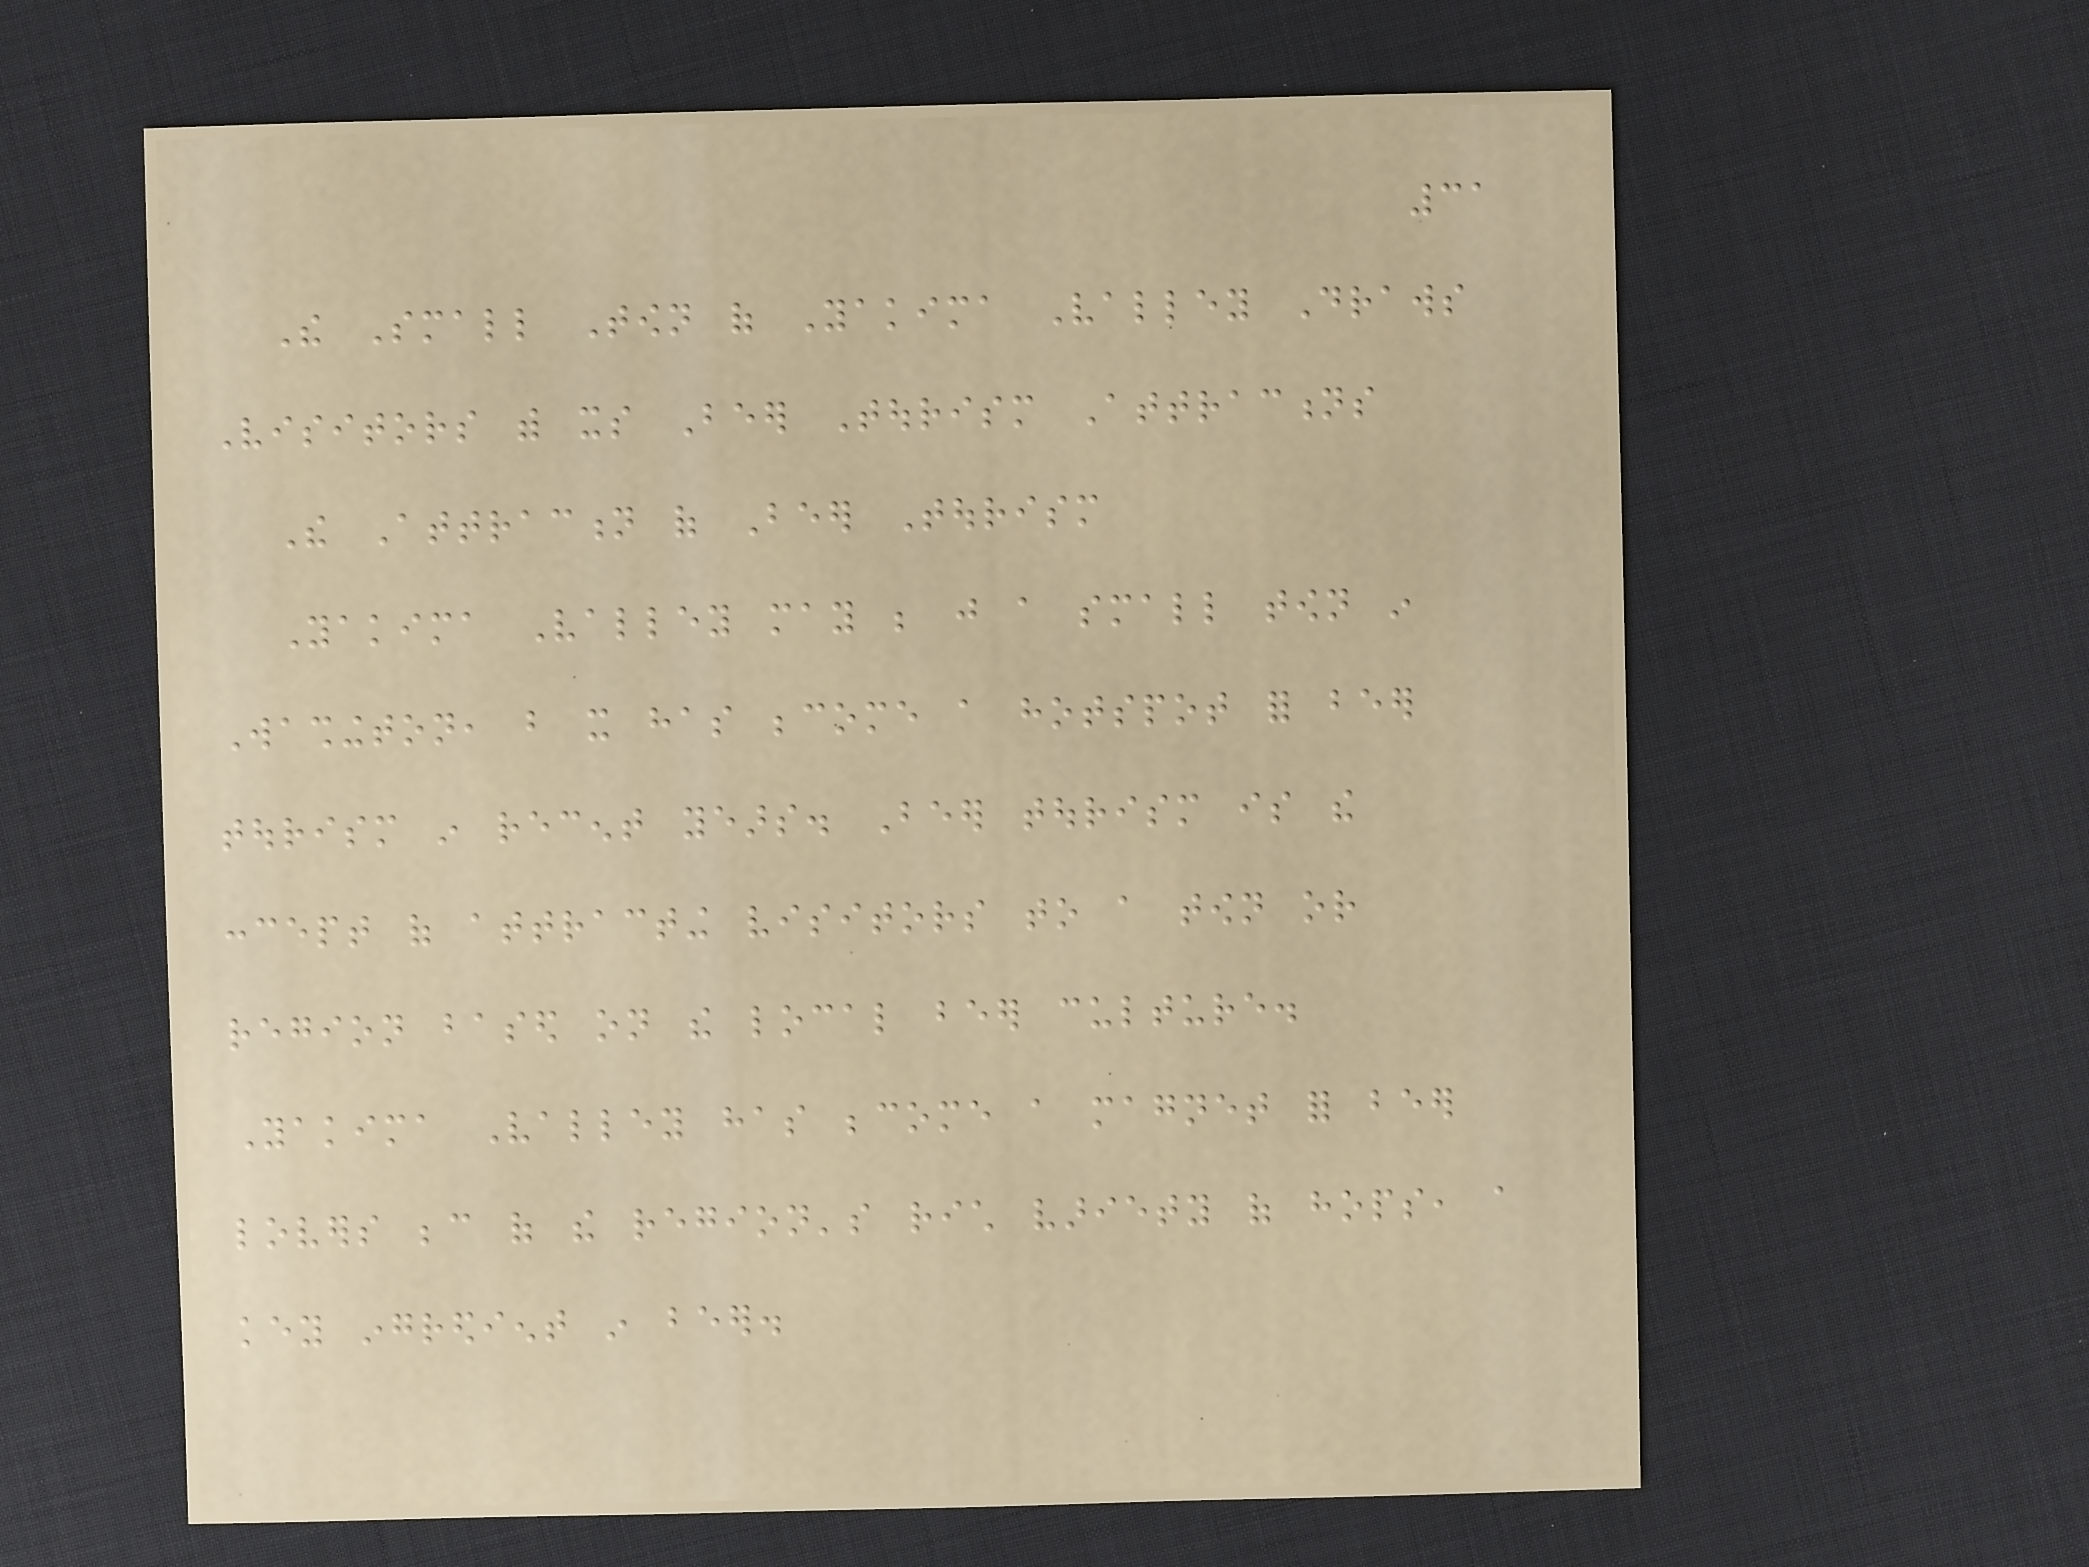31
The Small Town of Yakima Valley Draws
Visitors with its Beer Tourism Attractions
The Attraction of Beer Tourism
Yakima Valley may be just a small town in
Washington, but it has become a hotspot for beer
tourism in recent years. Beer tourism is the
concept of attracting visitors to a town or
region based on the local beer culture.
Yakima Valley has become a magnet for beer
lovers because of the region's rich variety of hops, a
key ingredient in beer.
